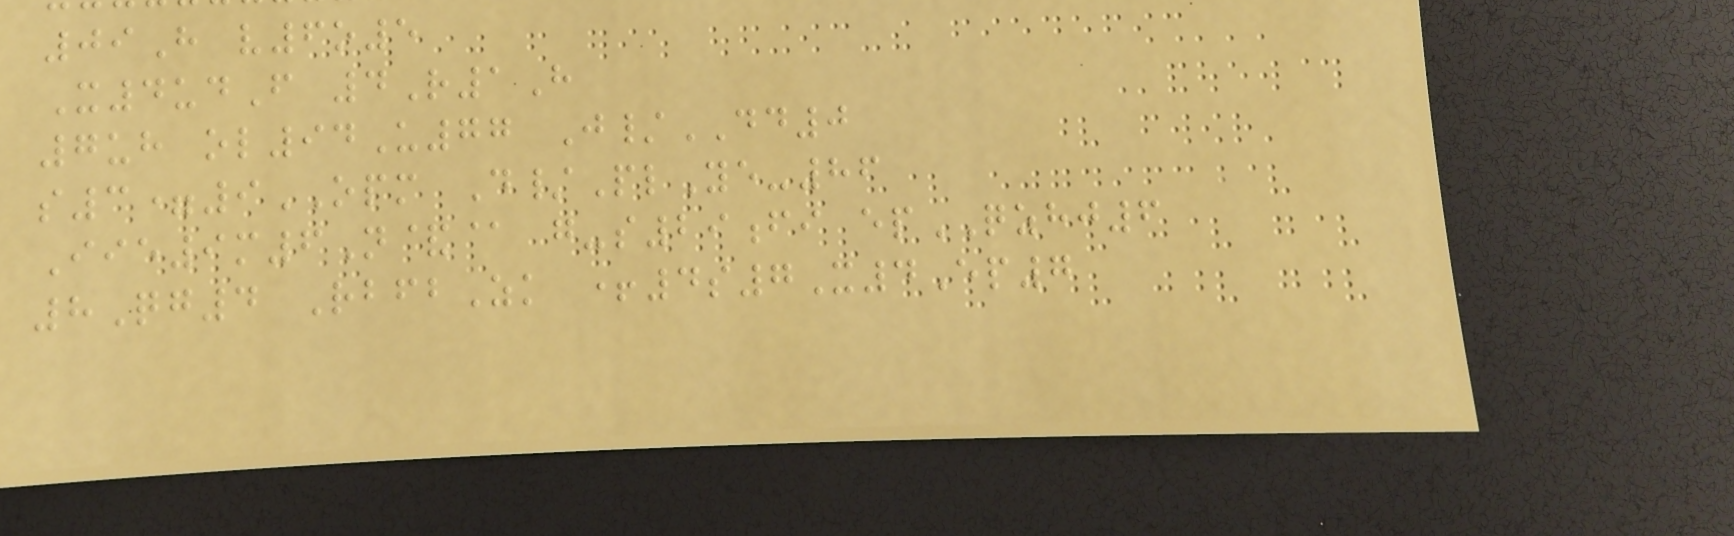09H v6o5
X4udF 4R1H
7uh ol94U77 J/DD0
s3=9OPM D/PlYe-86
Iie9m6N&@ g-s29fi epQZHJ6
8Qg4 RbfbZk +4s7X4Ep7
